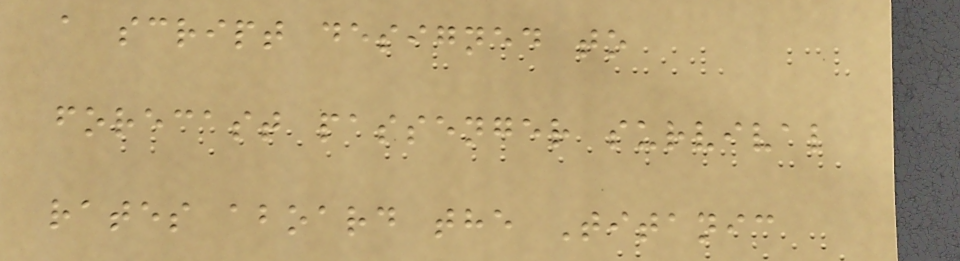a script designed to
forecast passenger survival
rates aboard the Titanic
